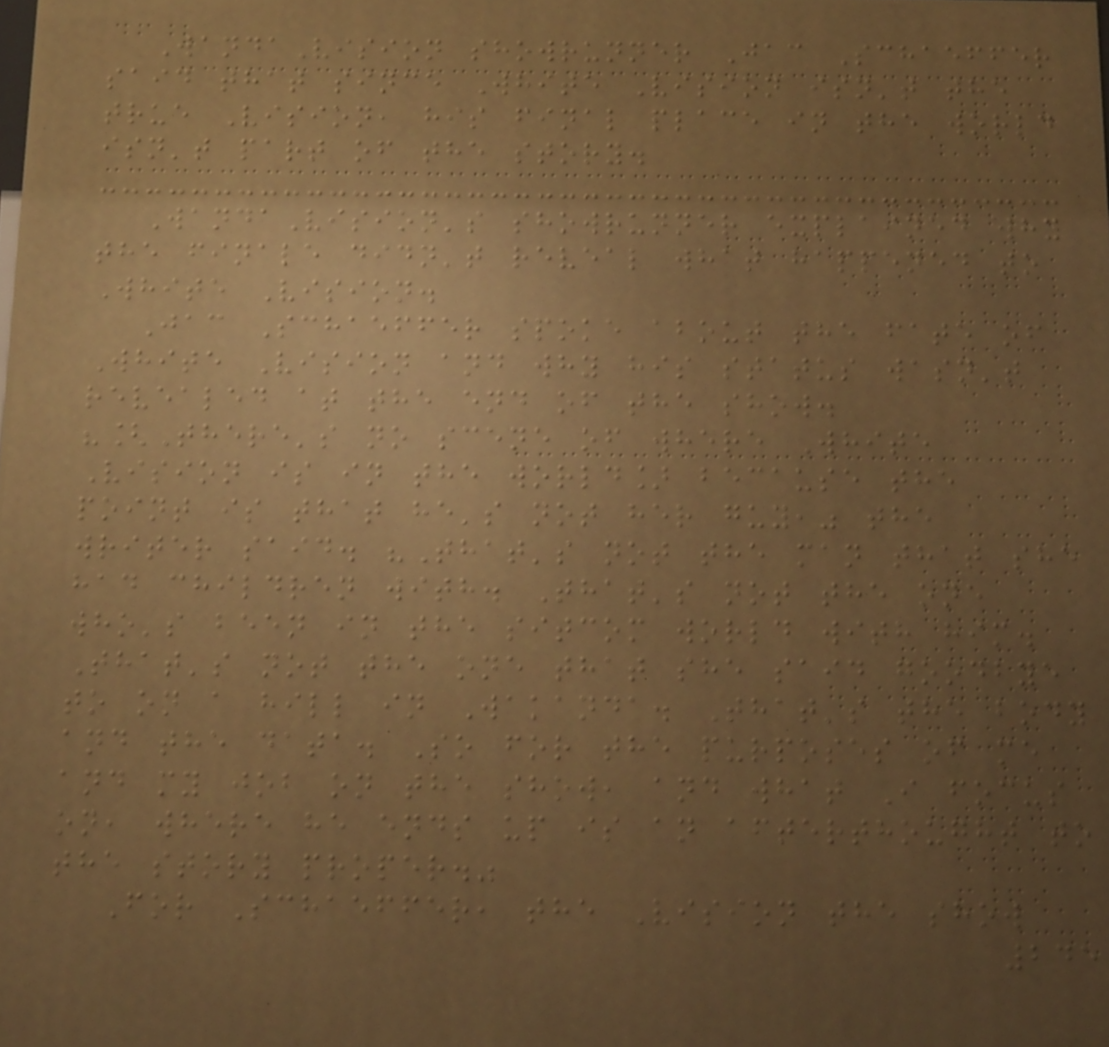WandaVision showrunner Jac Schaeffer
said that since White Vision isn't the
true Vision, his final place in the world
isn't part of the story.
WandaVision's showrunner explained why
the finale didn't reveal what happened to
White Vision.
Jac Schaeffer spoke about the fate of
White Vision and why his status wasn't
revealed at the end of the show.
"[There's no scene of where White
Vision is in the world] because the
point is that he's not her guy," the
writer said. "That's not the man that she
had children with. That's not the one
who's been in the sitcom world with him.
That's not the one that she said goodbye
to on a hill in Wakanda. That's the body
and the data. So for the purposes of me
and my job on the show, and what I focus
on, where he ends up is an afterthought to
the story proper."
For Schaeffer, the Vision the show
245
